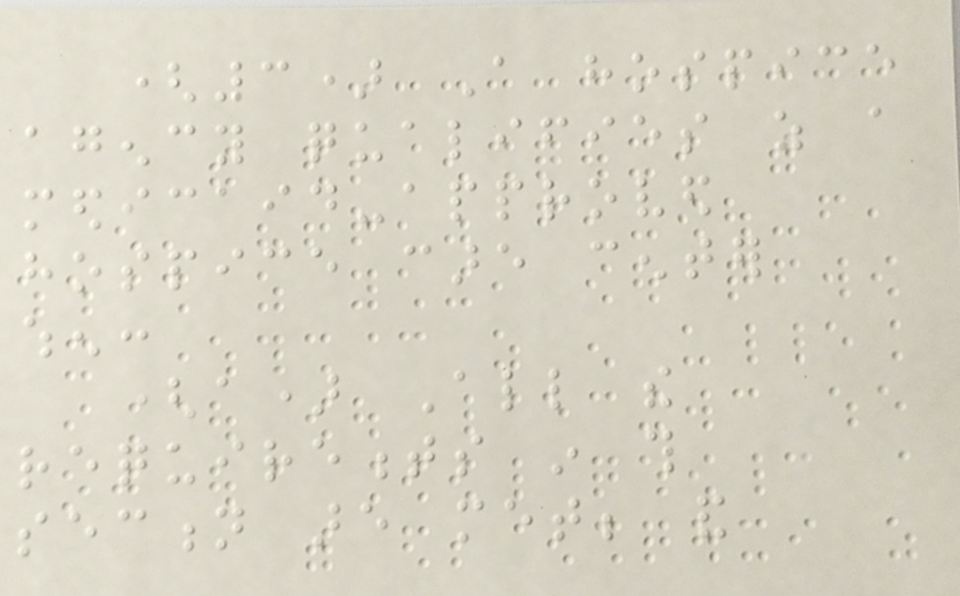(3) A hospice
agency qualifies as a
medicaid-approved
hospice care center
when:
(a) All the
requirements in this
section are met; and
